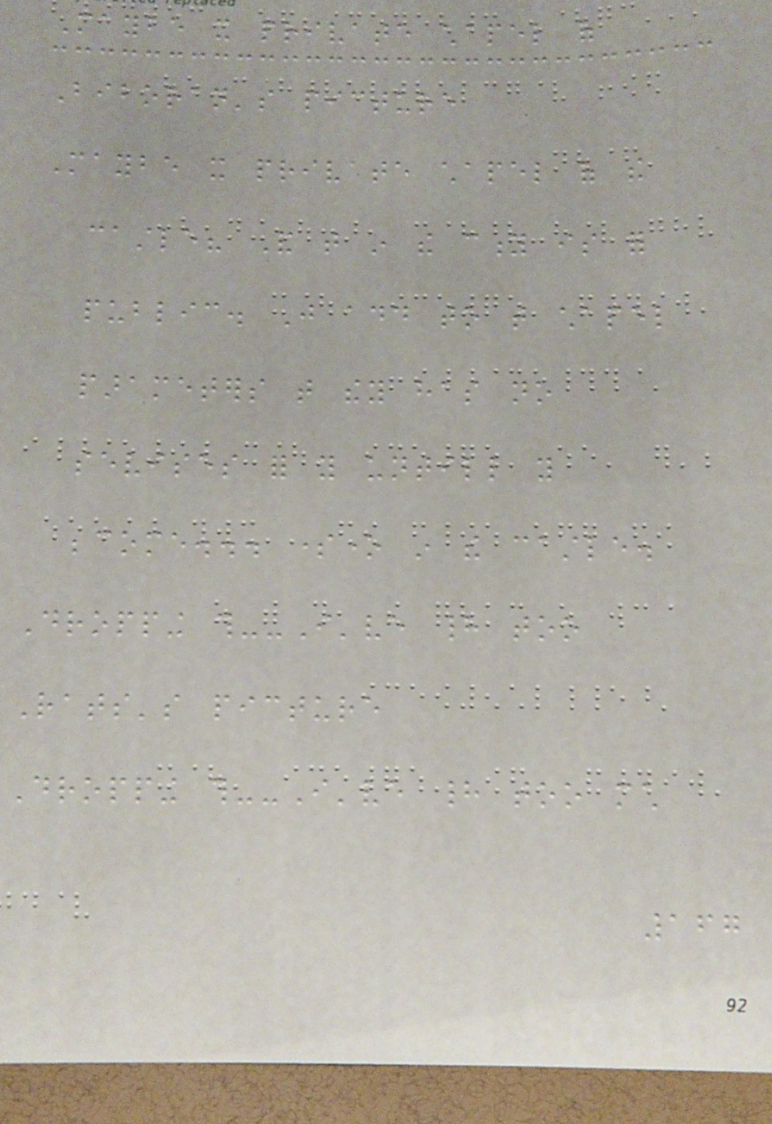Maybe it private chapel of
Biboran's picture
Maybe it private chapel of the
castle? And that in the city is for
public. Just add to that chapel
parameters that they has no
sevises for you untill you
become... someone in the castle.
Dropping this--I've had too
Rats's picture
Dropping this--I've had too much
167
